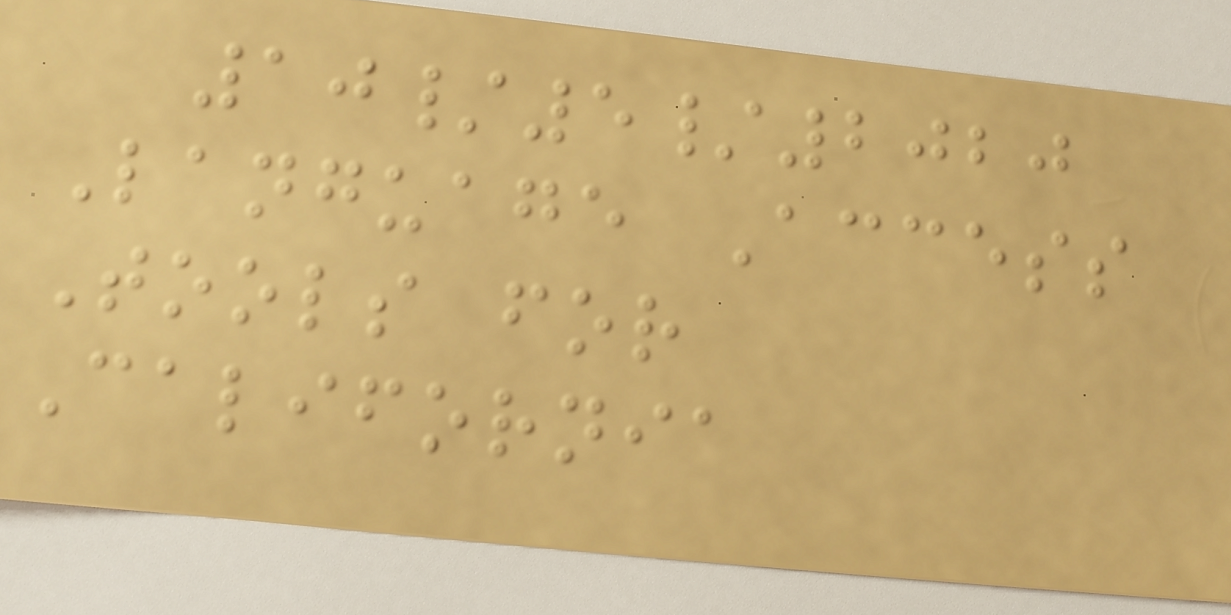10/5/2020
Language Access
Tools for
California
